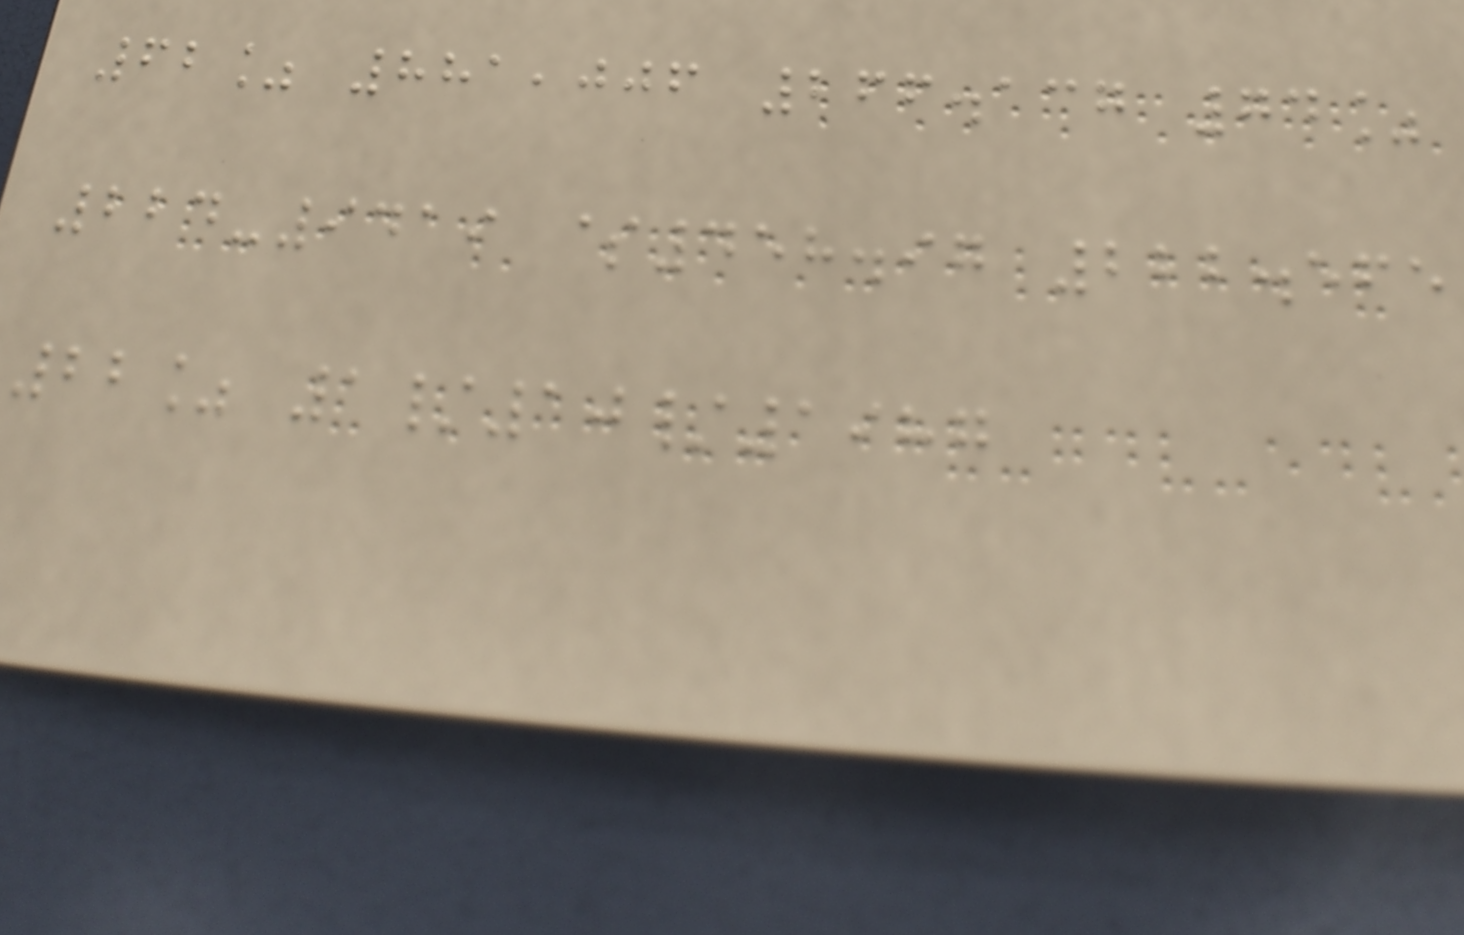62% 881,006 266.137 74%
224-9419 $458.97 222.565
22% 1/10/1987
